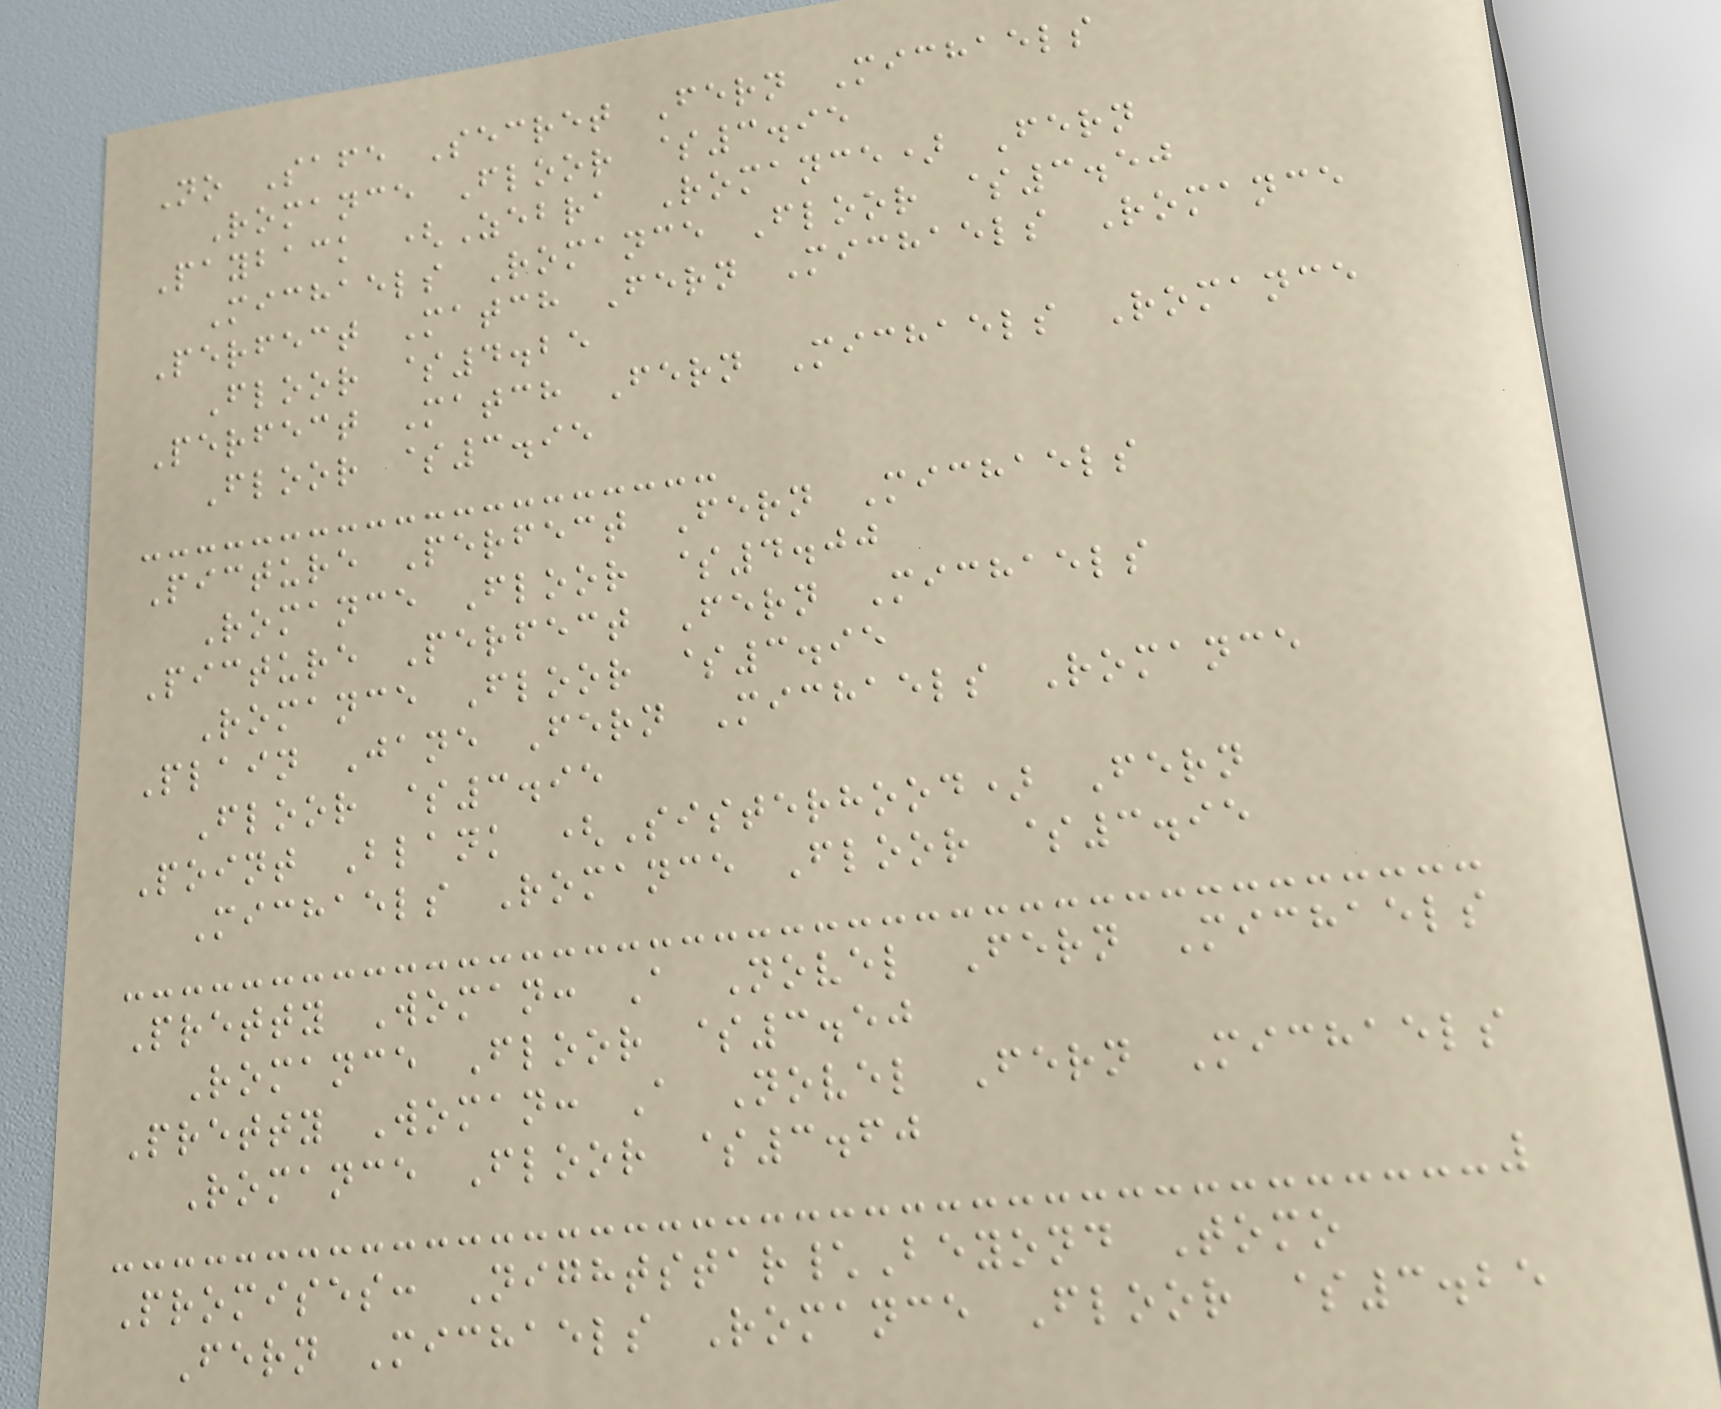No Safe Secret Fern Michaels
Romance Floor $3.95
Payback (Zebra Romance) Fern
Michaels Romance Floor $3.50
Perfect Match Fern Michaels Romance
Floor $4.25
Perfect Match Fern Michaels Romance
Floor $3.95
Picture Perfect Fern Michaels
Romance Floor $4.00
Picture Perfect Fern Michaels
Romance Floor $3.95
Plain Jane Fern Michaels Romance
Floor $3.95
Point Blank (Sisterhood) Fern
Michaels Romance Floor $3.95
Pretty Woman: A Novel Fern Michaels
Romance Floor $3.50
Pretty Woman: A Novel Fern Michaels
Romance Floor $3.60
Promises: Nightstar\Beyond Tomo
Fern Michaels Romance Floor $3.25
